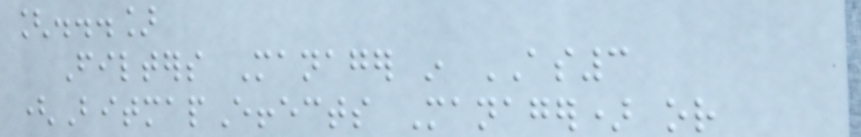[...]
Filters Manager in AS3
(BitmapEffects Manager) or
